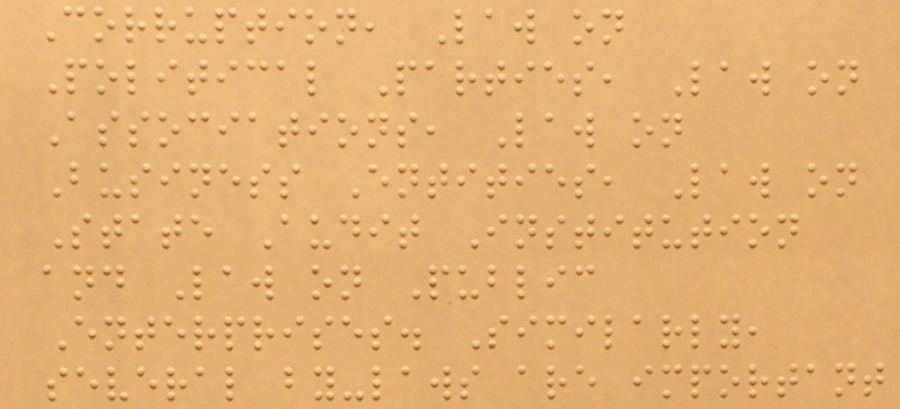Corruption, Law on
Political Parties, Law on
Associations, Law on
Business Entities, Law on
State Audit Institution
and Law on Public
Enterprises. Similarly,
several by-laws are important
